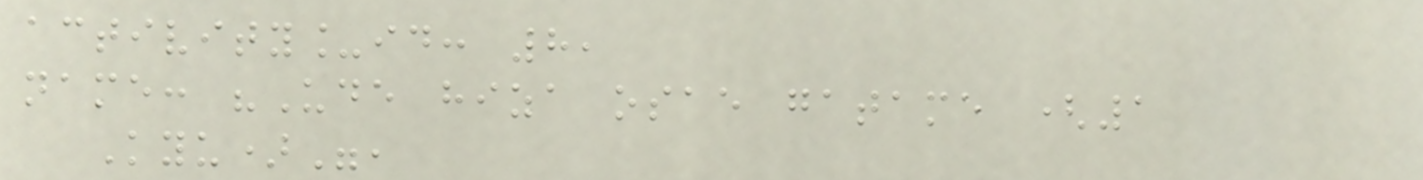activity_id: 8,
name: "Ude hiza osae gatame (1
Kyu)",
